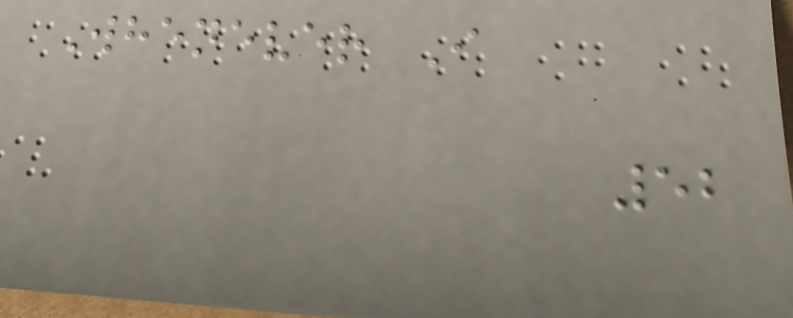Whenever I
52
